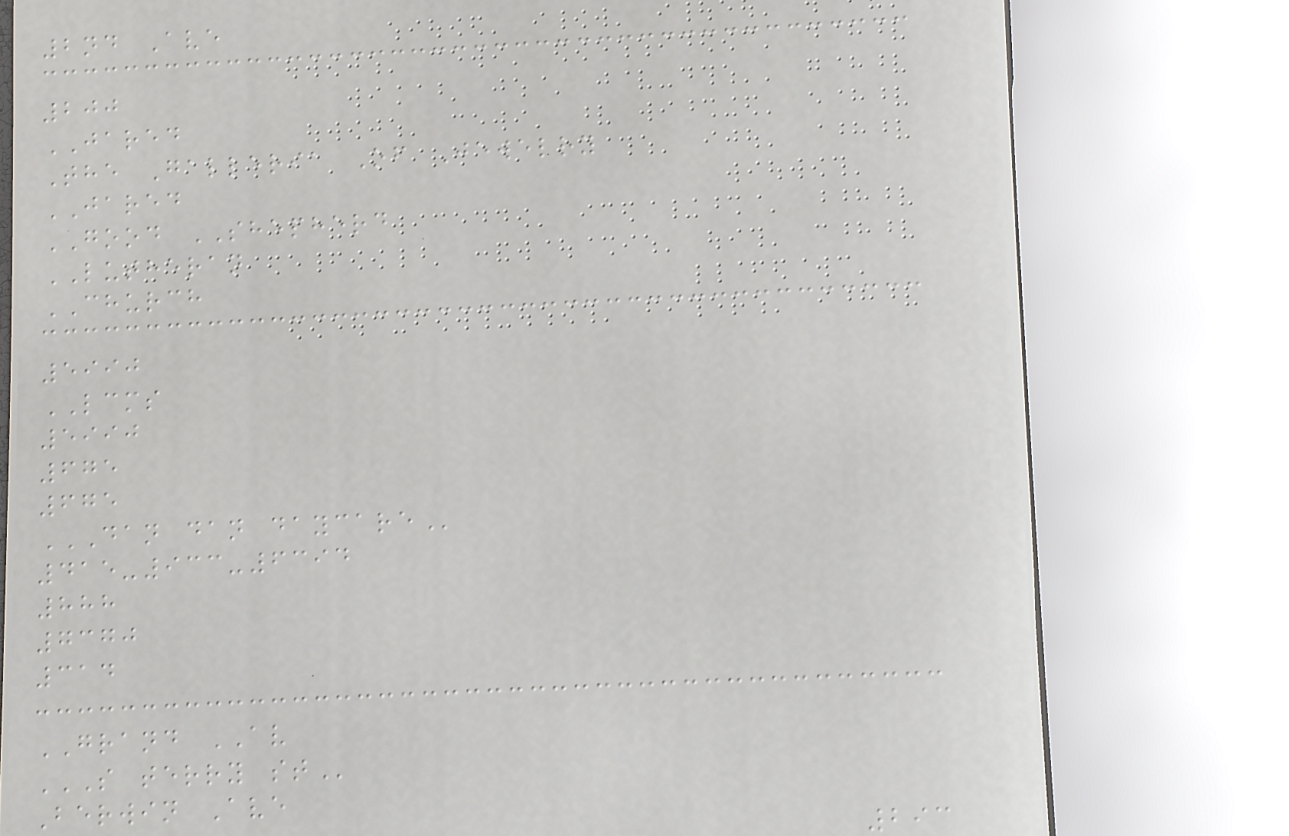2nd Ave
200
JARED
The Galleria Of Jewelry
JARED
GOOD SHEPHERD
LUTHERAN
CHURCH
5990
LCMS
5990
675
675
DAN DAN DAYCARE
415-933-6394
888
7370
314
GRAND AV
S TERRY ST
Berwin Ave
293
